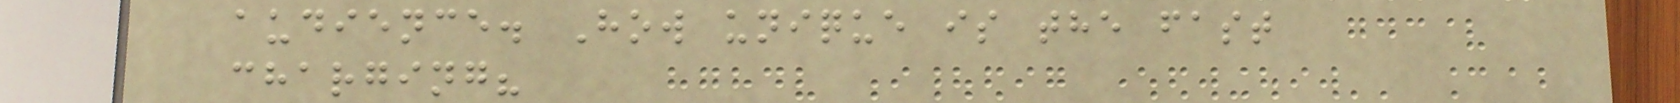audience. How unique is the fast
charging?
